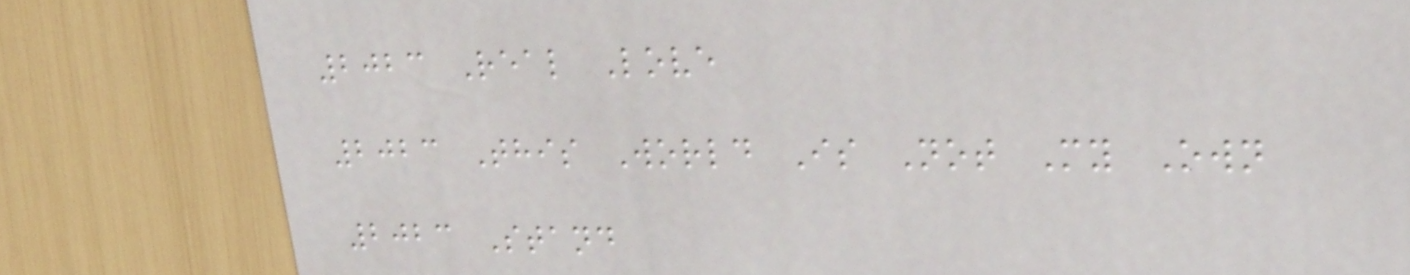2023 Real Love
2023 This World Is Not My Own
2023 Stand
